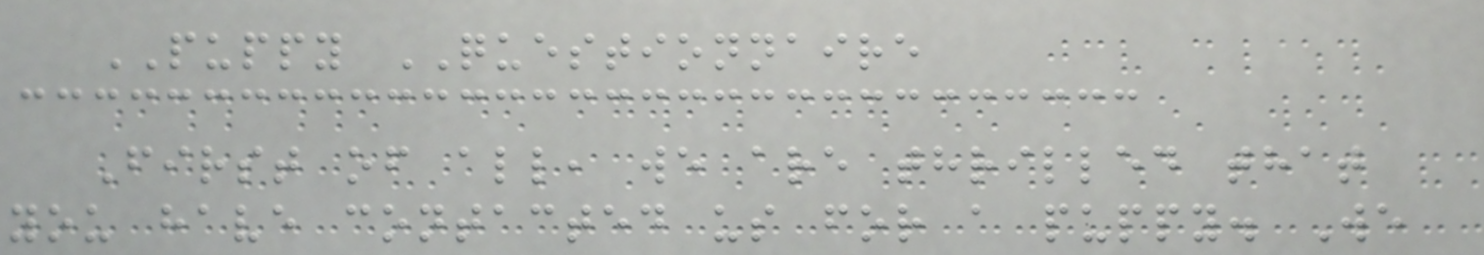PUPPY QUESTIONNAIRE
First of all, we are thrilled that
you have contacted us for a puppy. We
